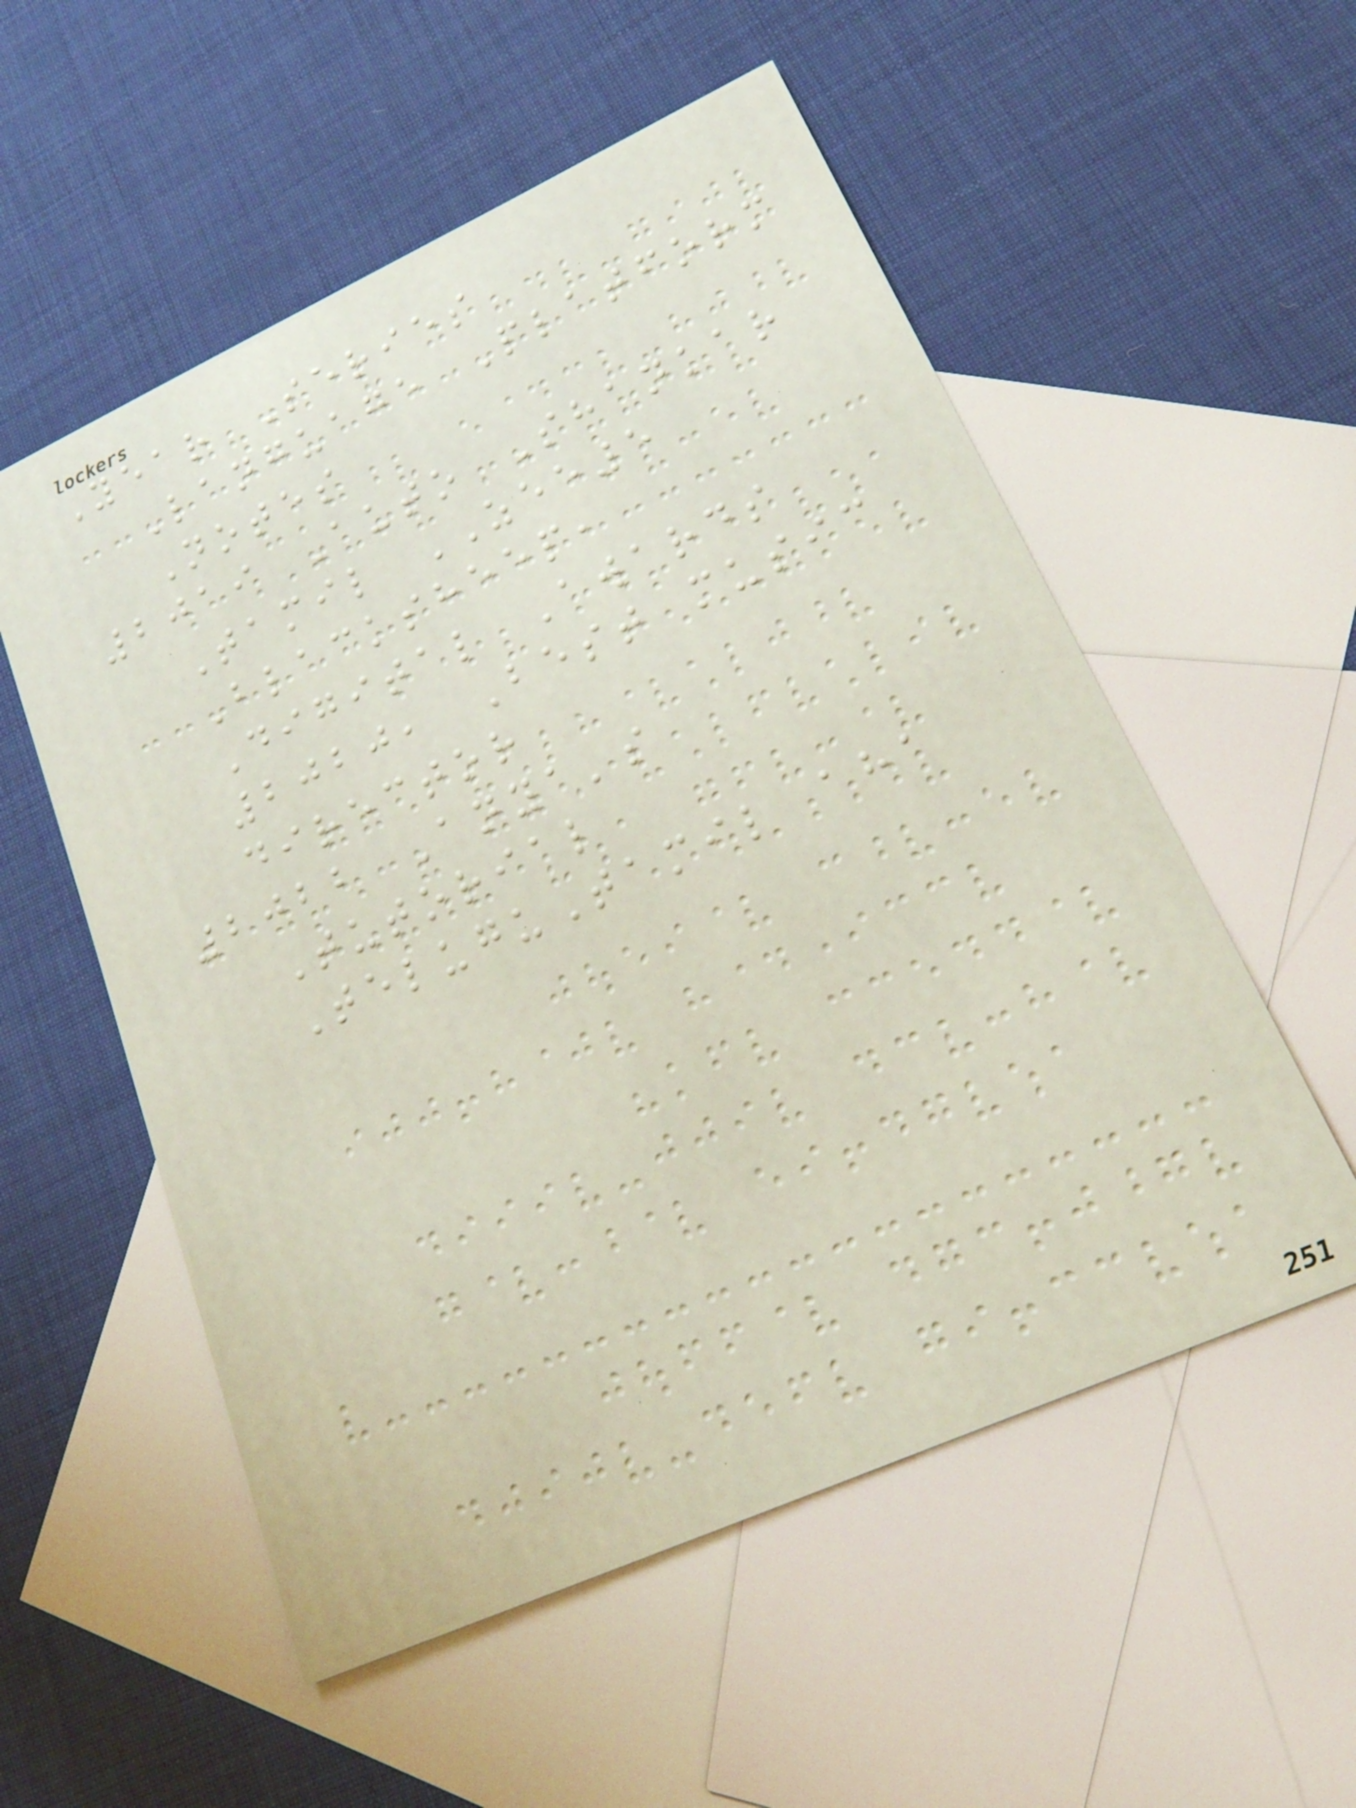Year Series
Language Platform
Notes
2019 Auto Shankar
Tamil ZEE5
Blacksheep,
Digital Awards
2020, Best music
director
2022 Anya's
Tutorial
TeluguTamil aha
